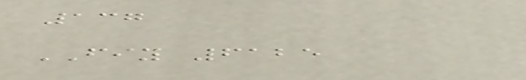137
FIY 6125
